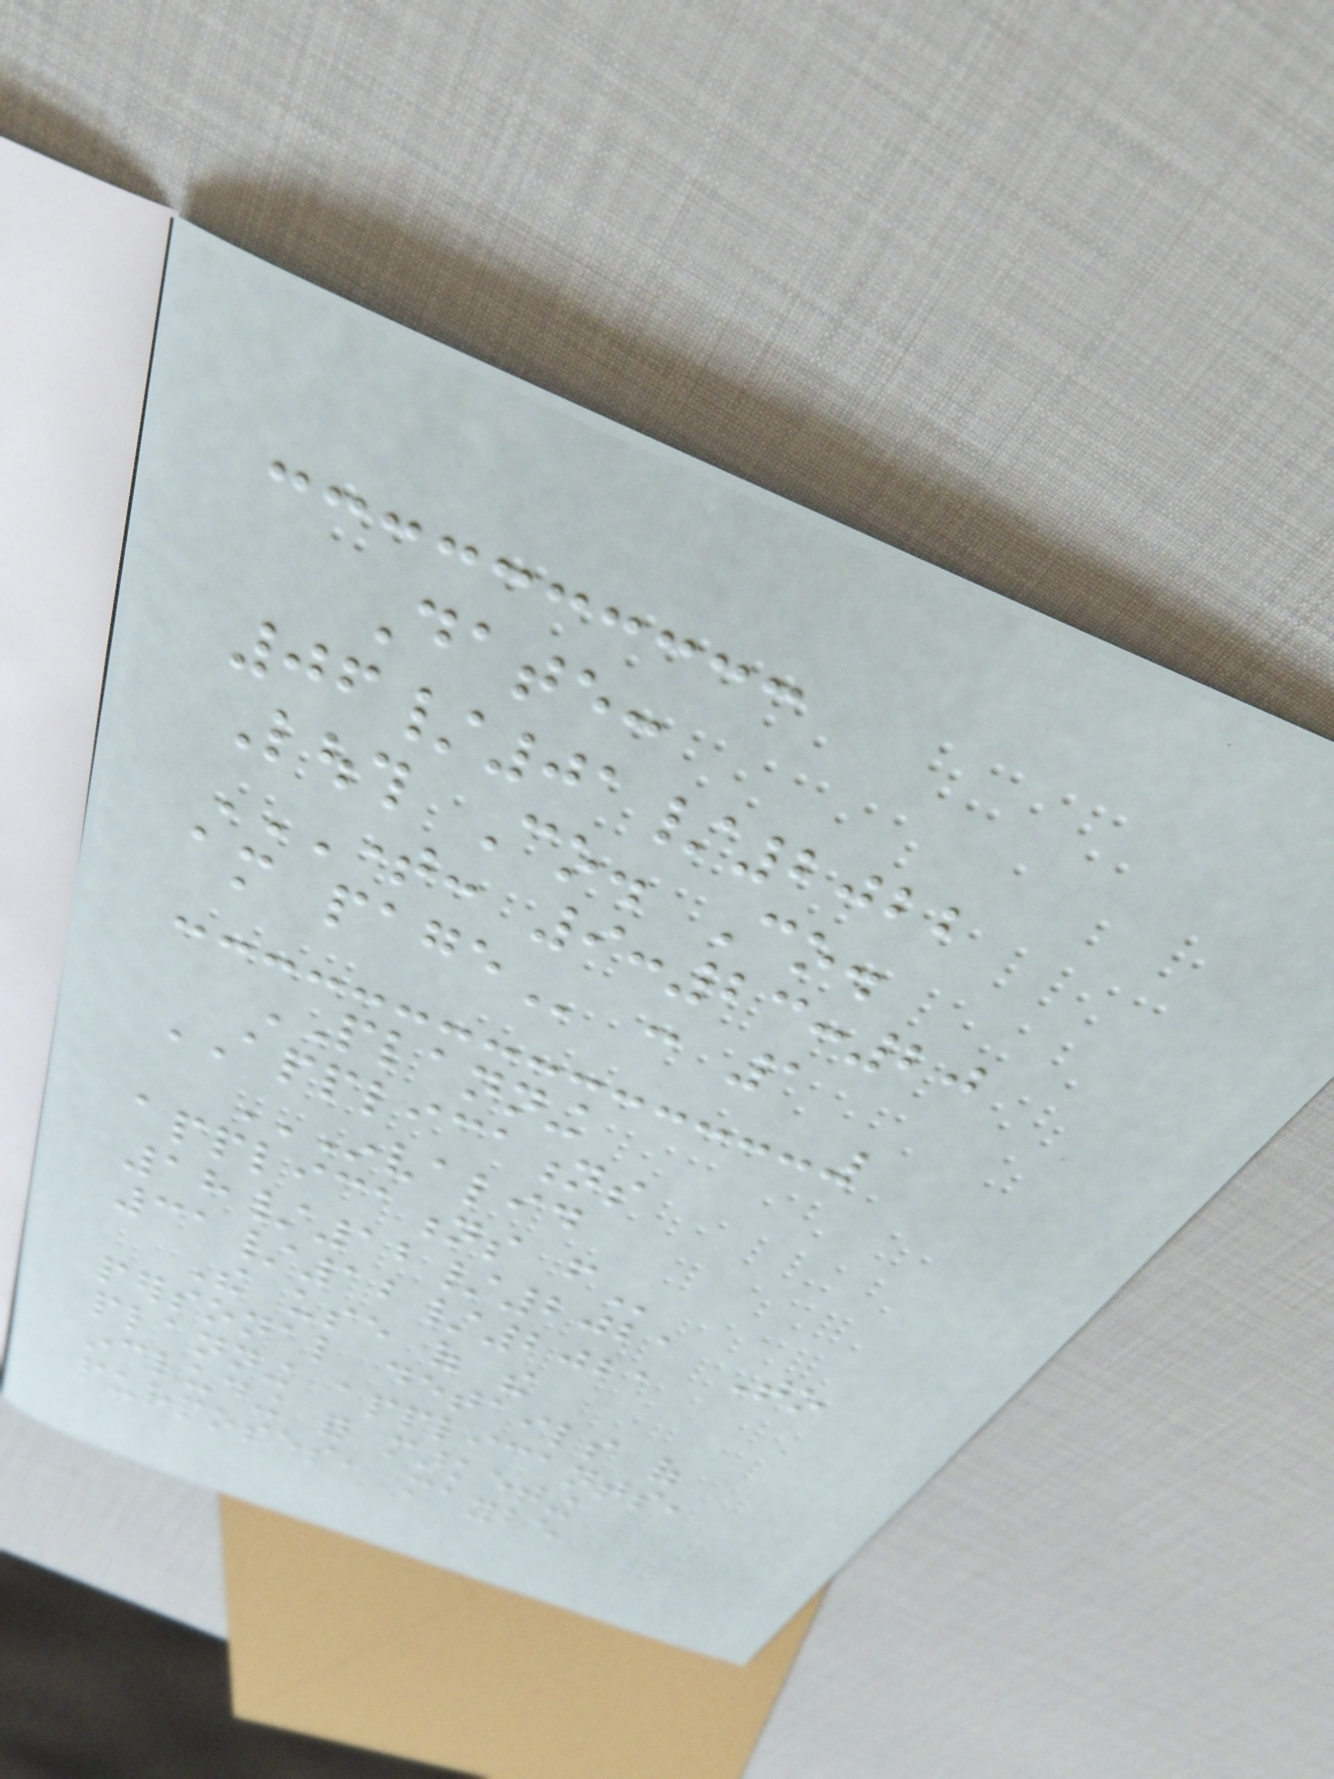Date:
06/01/2022
Louth Co. Co.
TIME: 9:23:20
AM PAGE : 1
PLANNING
APPLICATIONS
INVALID
APPLICATIONS FROM
18/12/2021 To
31/12/2021
The use of the
personal details of
planning applicants,
including for marketing
purposes, maybe
